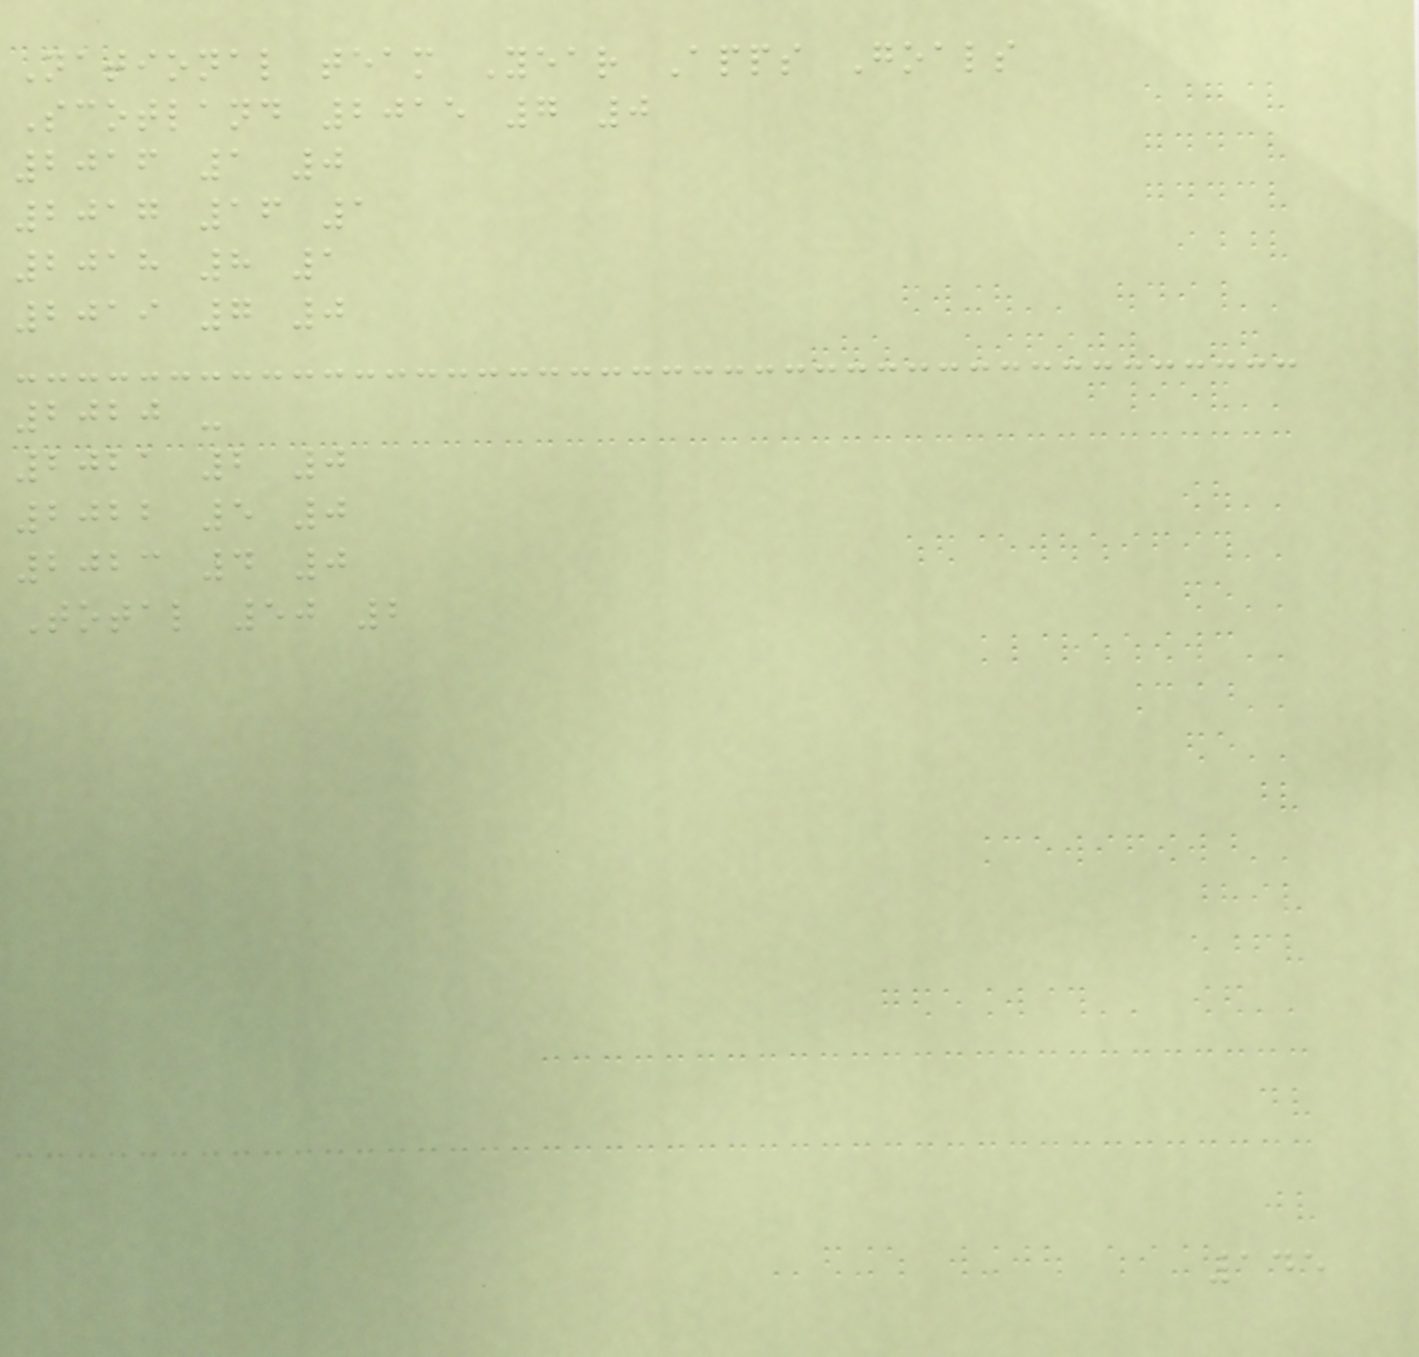National team Year Apps Goals
Scotland 2015 7 0
2016 1 0
2017 16 1
2018 8 1
2019 7 0
2020 -
2021 2 0
2022 5 0
2023 4 0
Total 50 2
145
